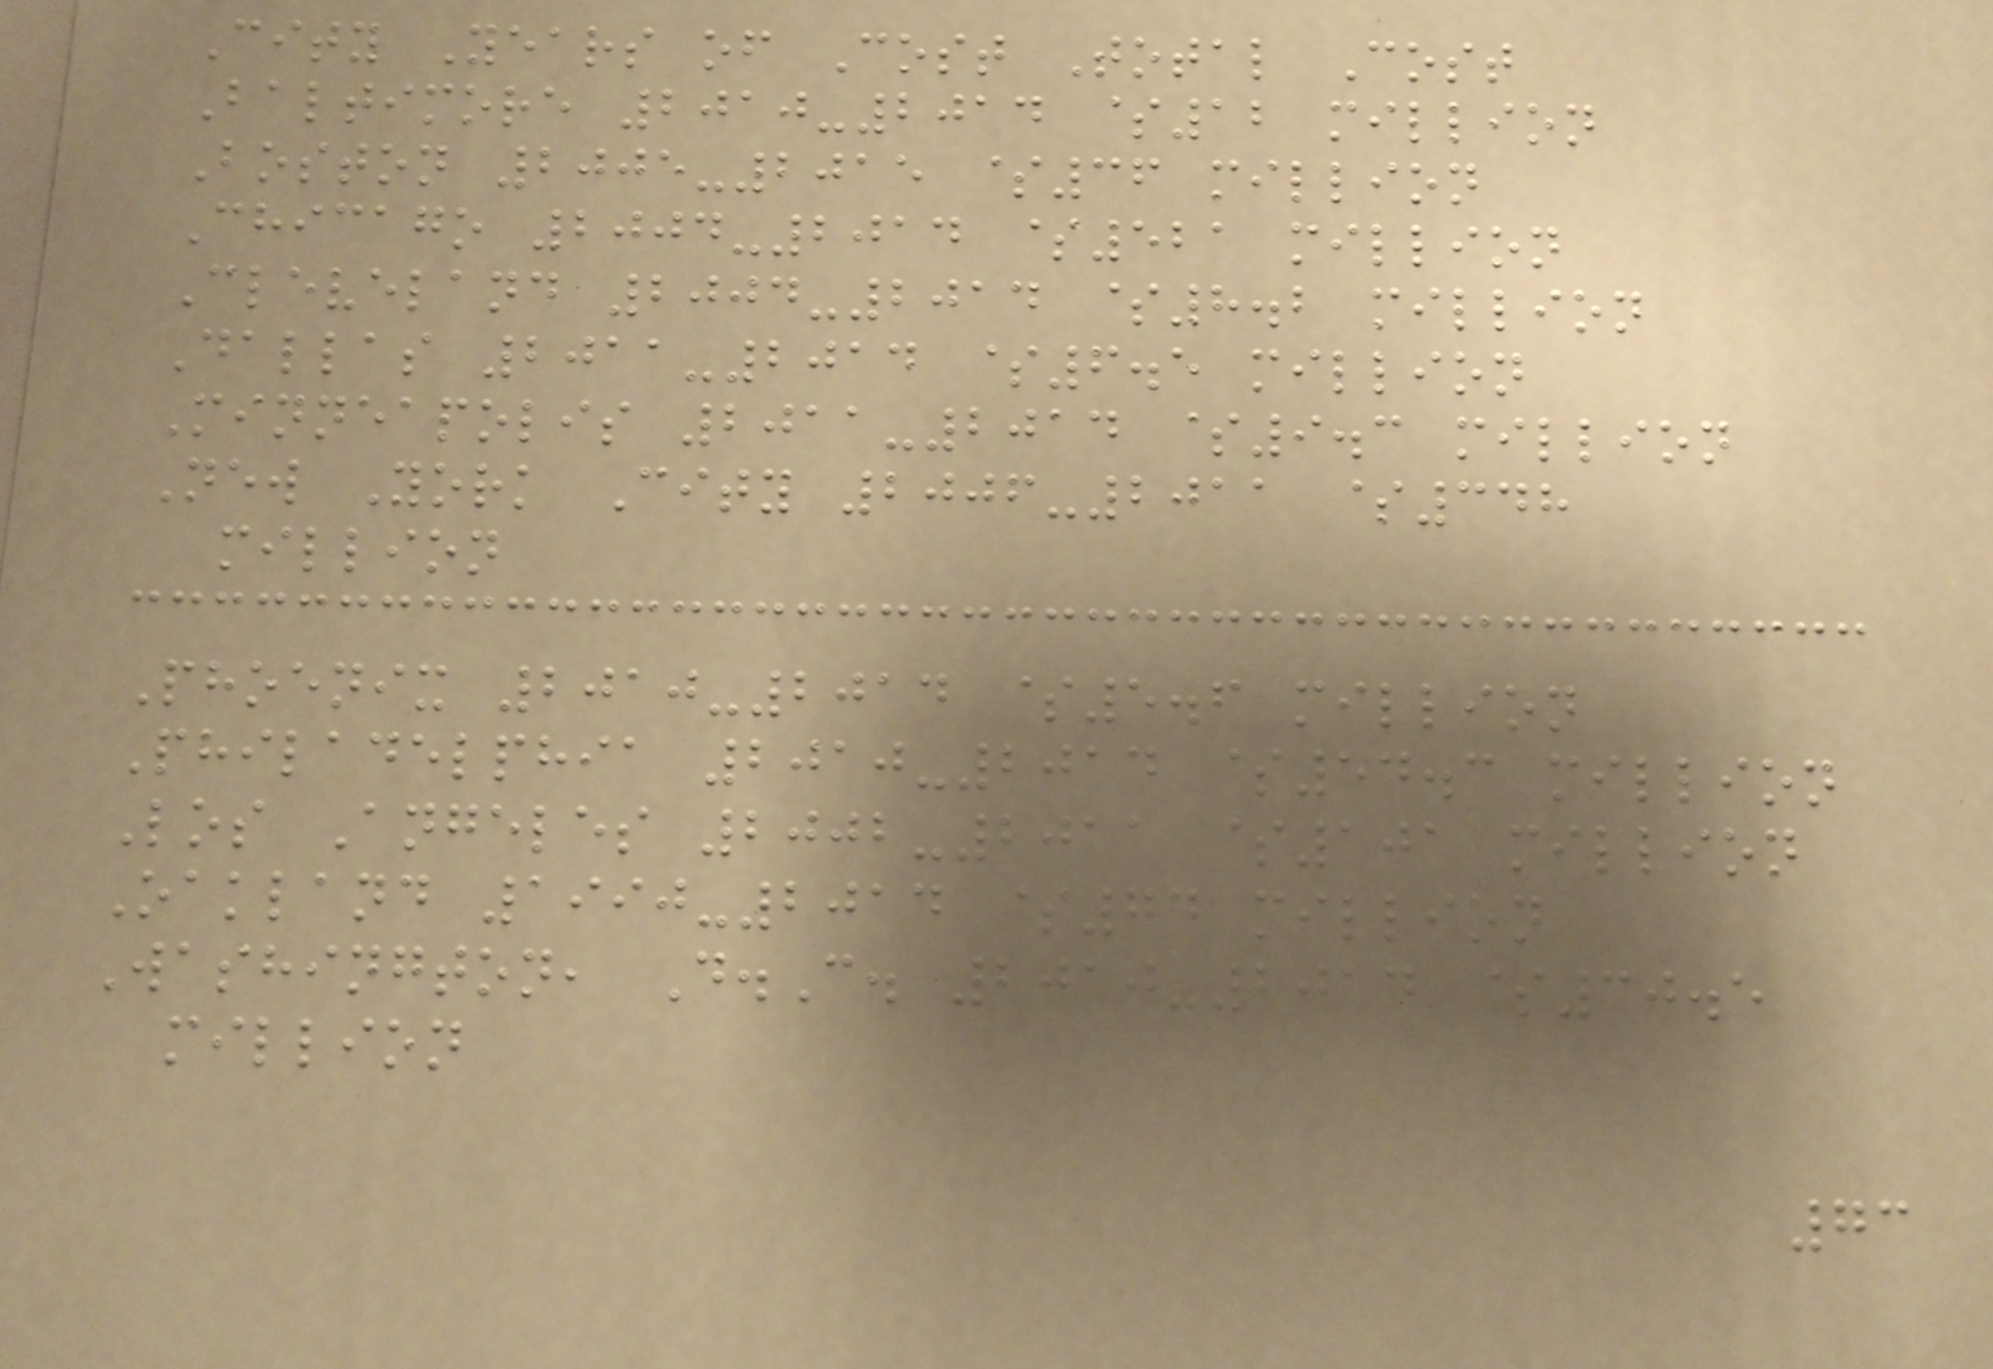City Years of Cost Total Cost
Baltimore 2010-2014 $12 million
Boston 2005-2015 $36 million
Chicago 2004-2014 $521 million
Cleveland 2004-2014 $8.2 million
Dallas 2011-2014 $6.5 million
Minneapolis 2011-2014 $9.3 million
New York City 2006-2011 $348
million
Phoenix 2010-2014 $5.6 million
Philadelphia 2010-2014 $54.3 million
Los Angeles 2002-2011 $101 million
Oakland 1990-2014 $74 million
Washington, D.C. 2010-2014 $30.5
million
73
